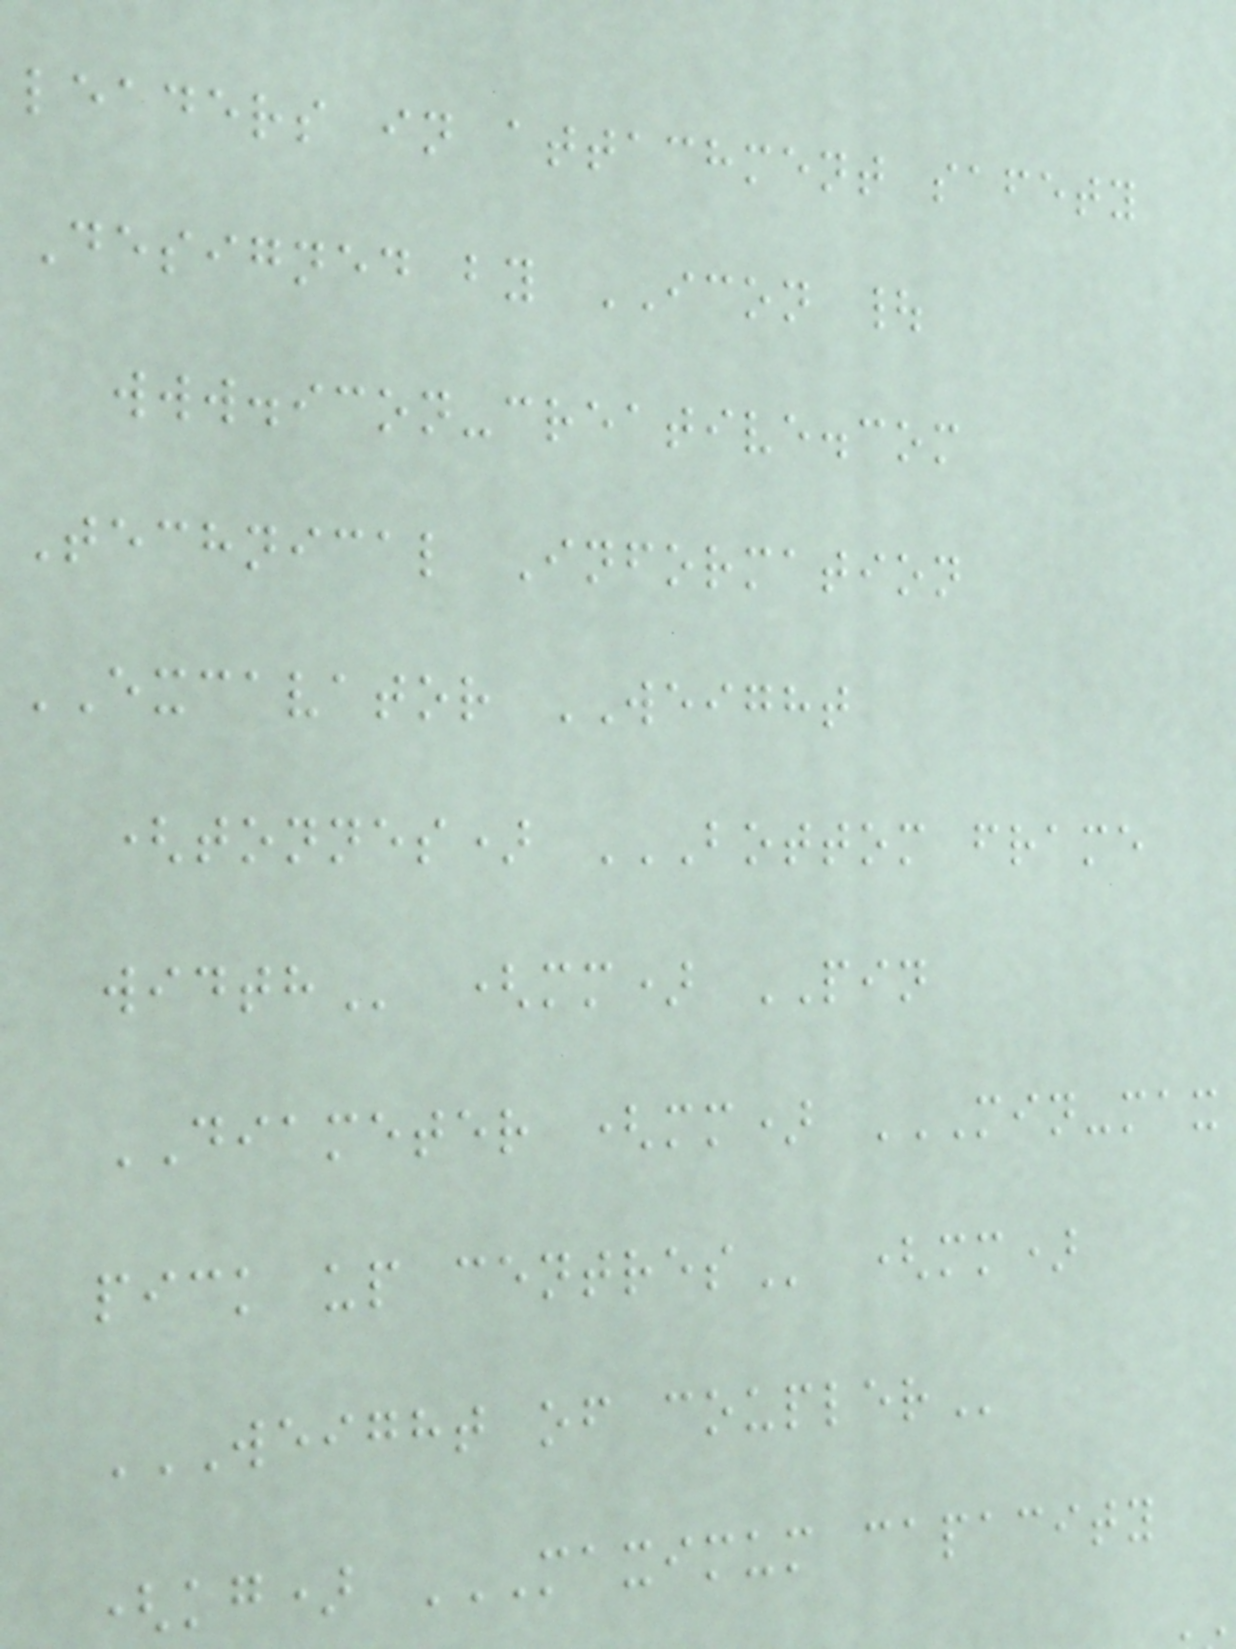leaders in attachment safety
Designed by ICON |
www.icon-creative.com
Technical Information
EXCAVATOR WEIGHT
(tonnes) BOTTOM FRAME
(mm) PIN
DIAMETER (mm) MIN-MAX
pick up
WEIGHT OF COUPLER
(kg) MAXIMUM CAPACITY
